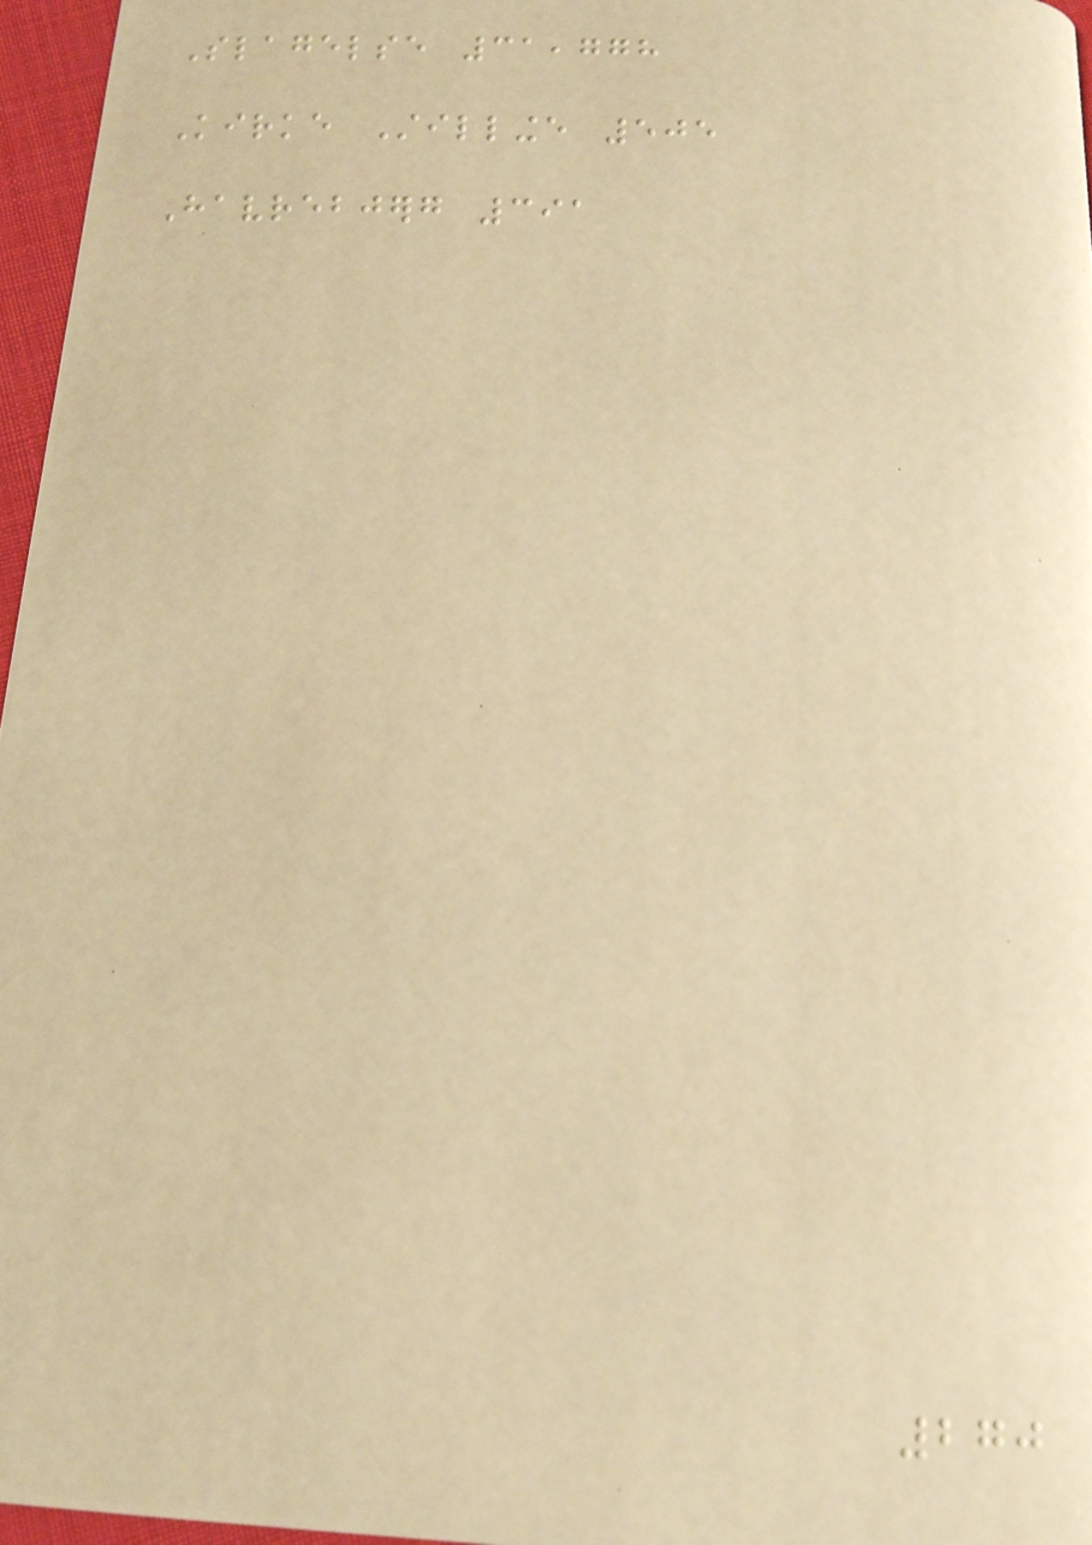Slagelse 31,778
Kirke Stillinge 505
Havrebjerg 391
270
